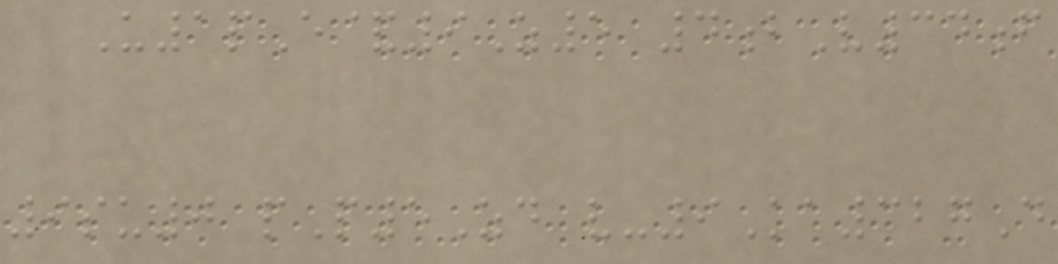U1pE&9Z5 4bV34f
9su0 pP5Zd v-9Ka327D
